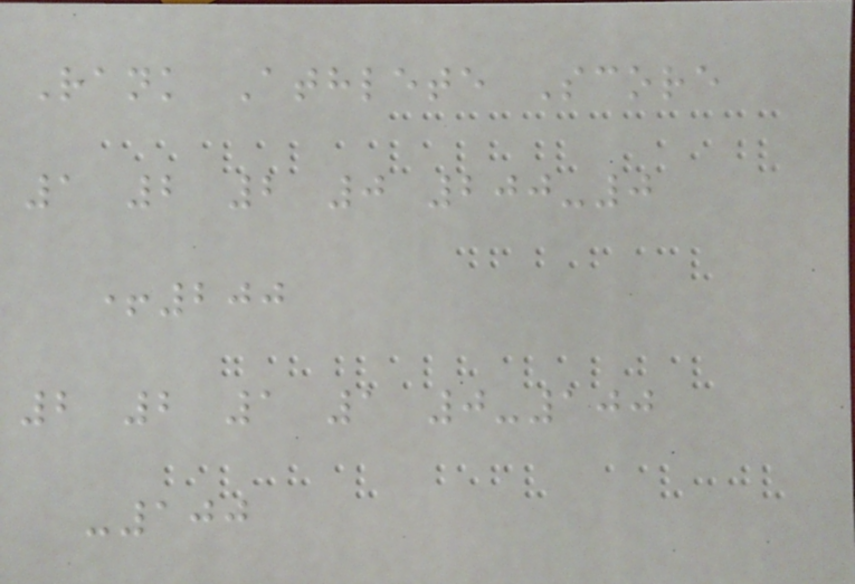Rank Athlete Score
1 2 2 0 200-0
+200
2 2 1 1 0-100
-100
